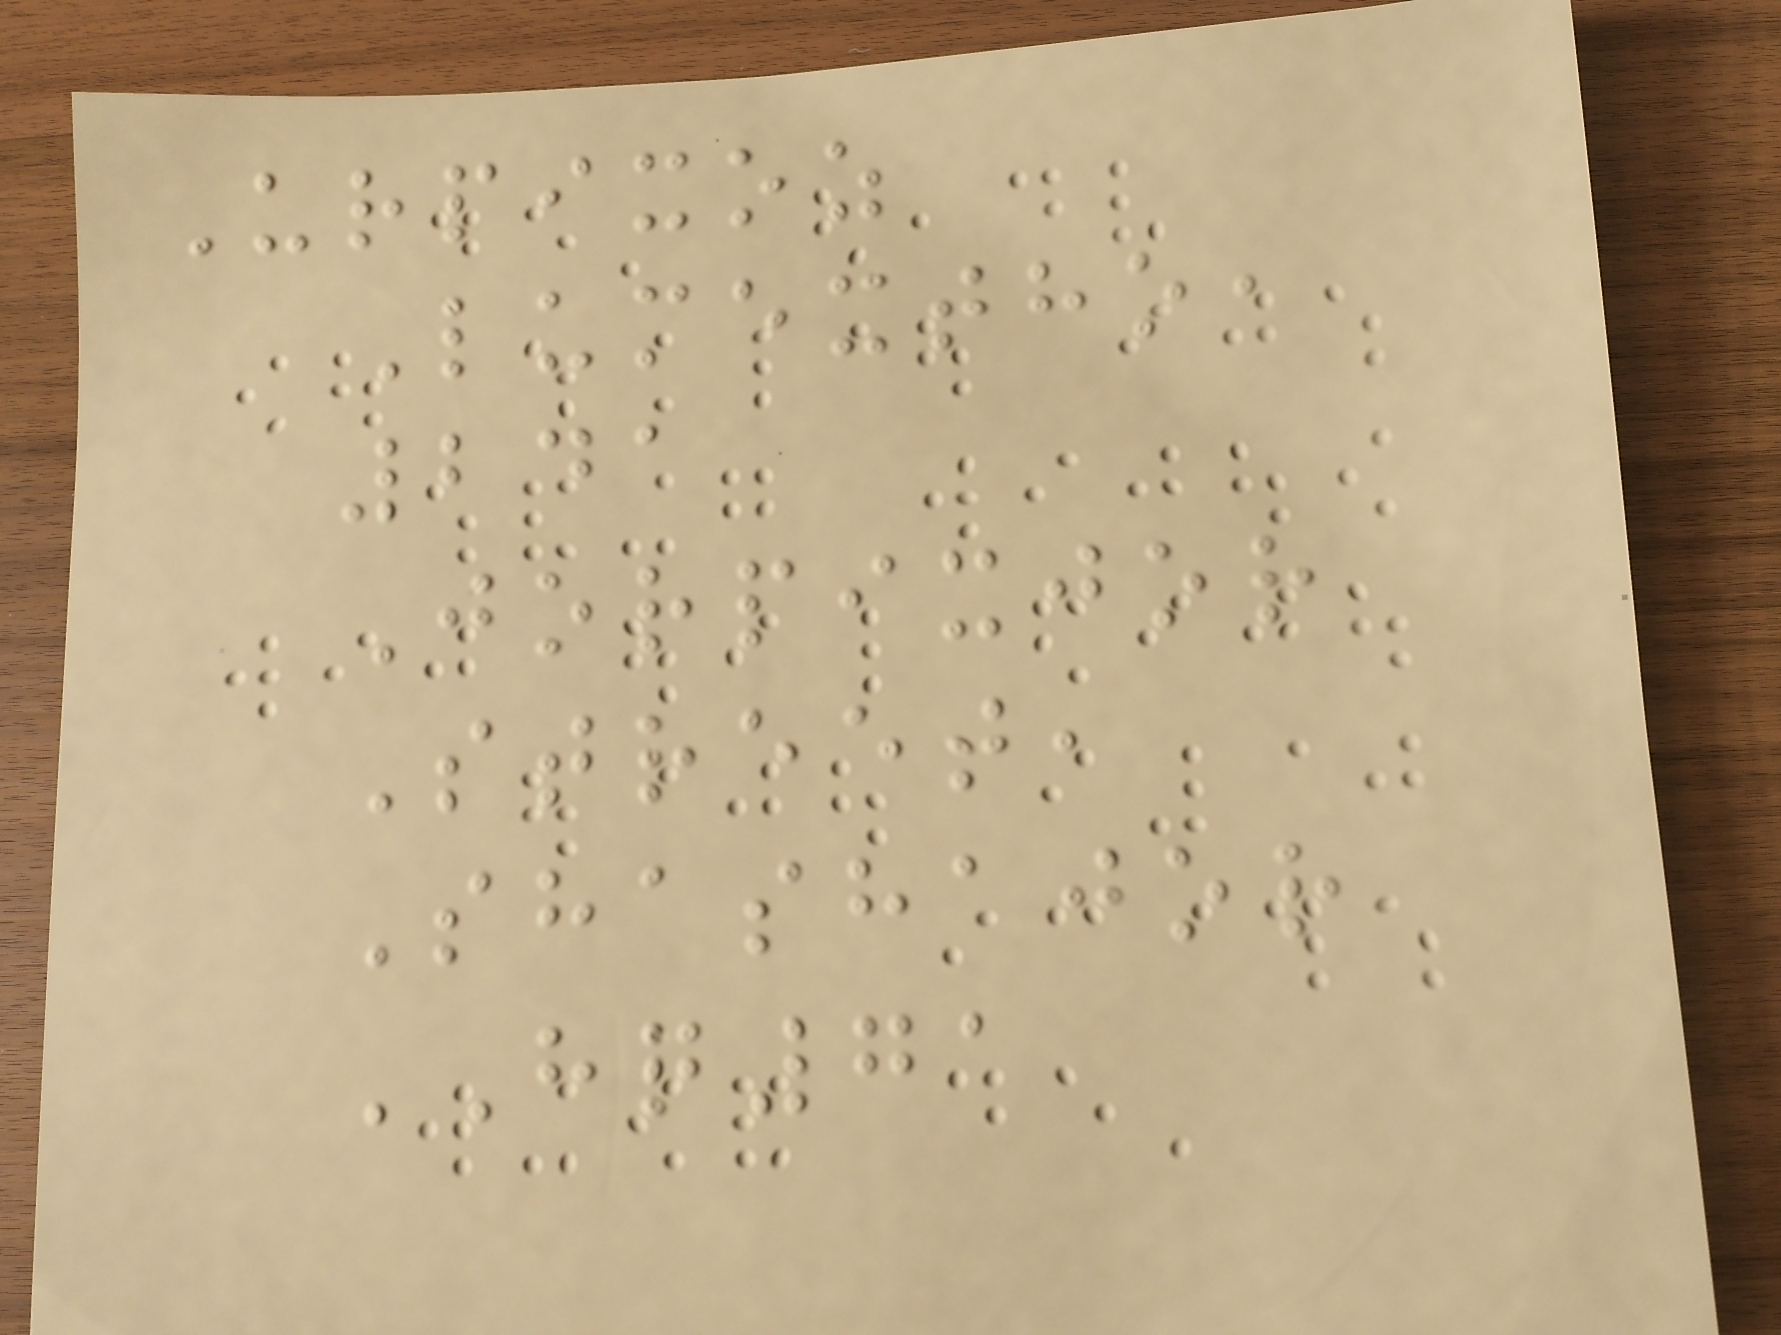Urpixoz
Lumextho,
241
Jorpixjor
Street,
Shashajor
HQ71
